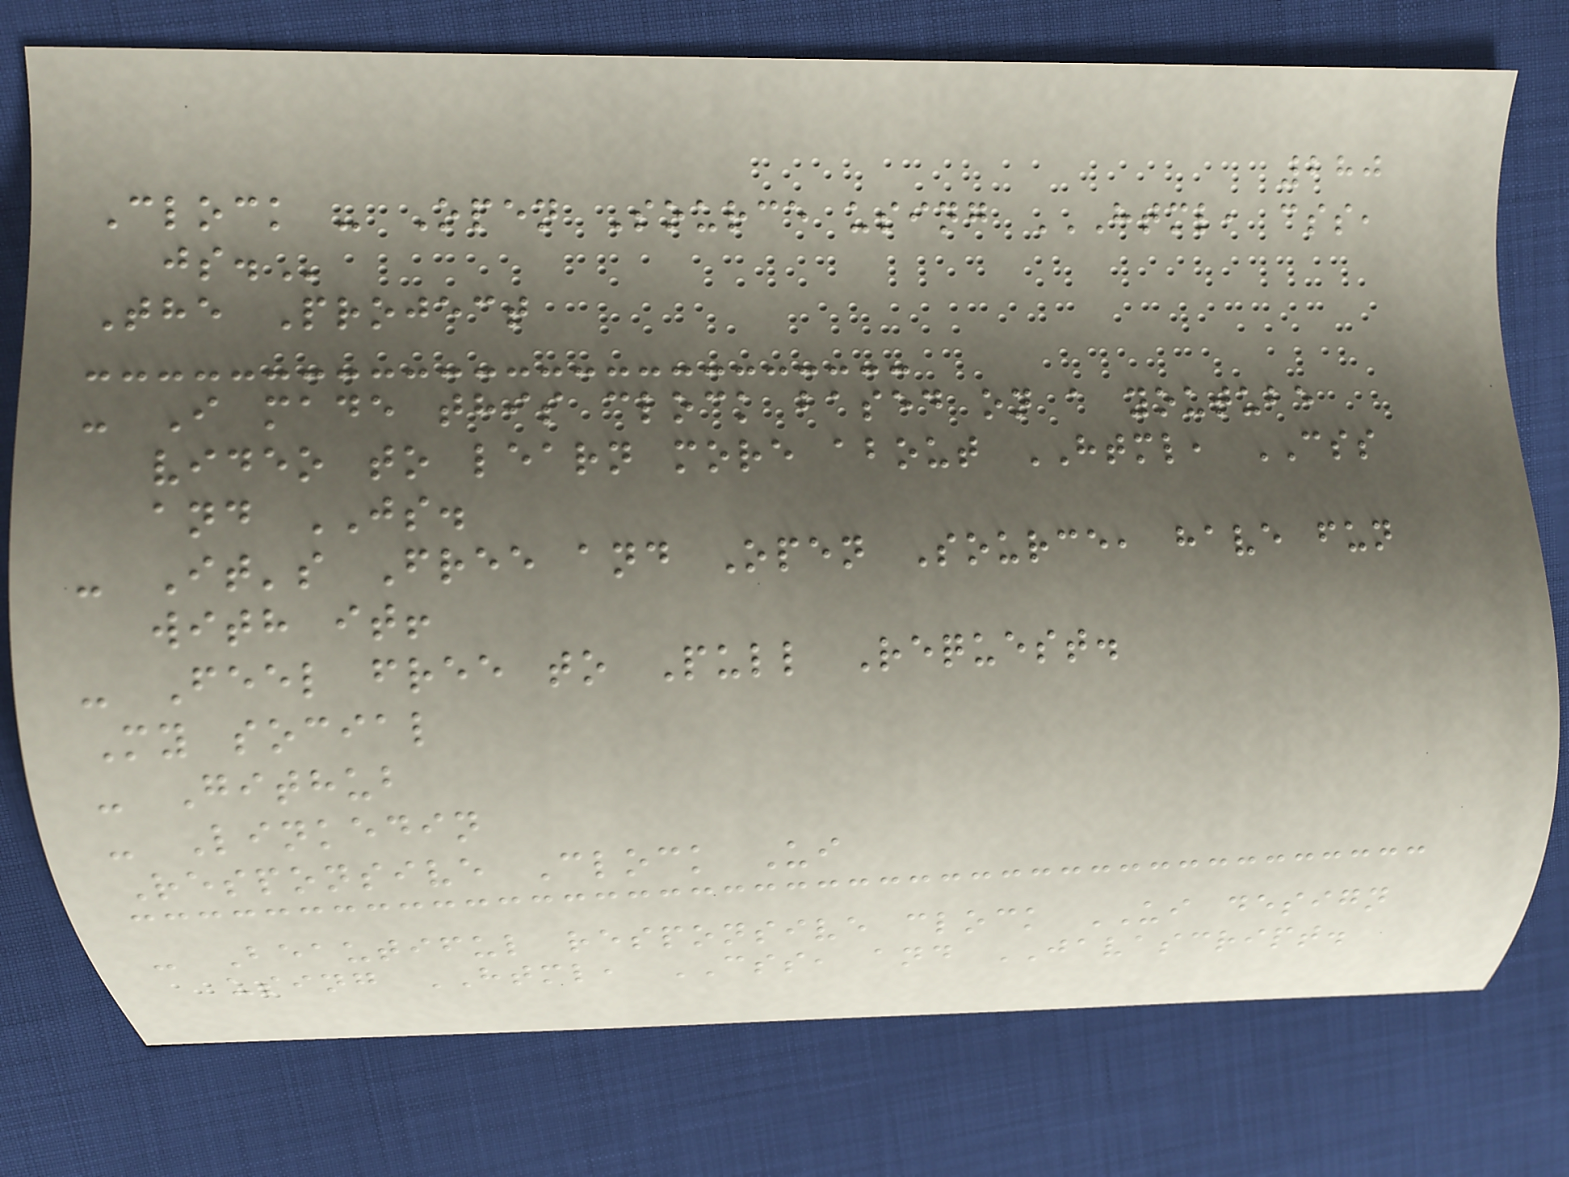280
Clock - Open Source using HTML, CSS,
JS.
The Project
- I made this clock based on a youtube
video to learn more about HTML, CSS
and JS.
- It's Free and Open Source, have fun
with it!
- Feel free to Pull Request.
My social
- Github
- Linkedin
Responsive Clock Ui
- Beautiful responsive clock UI design
using HTML, CSS, and JAVASCRIPT.
